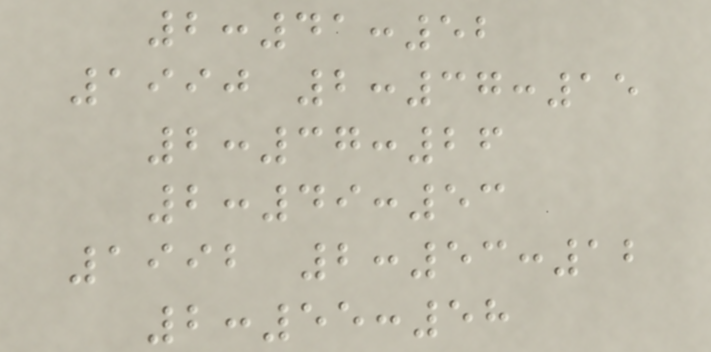2:41:52
1990 2:37:15
2:37:26
2:49:53
1992 2:53:12
2:55:58
